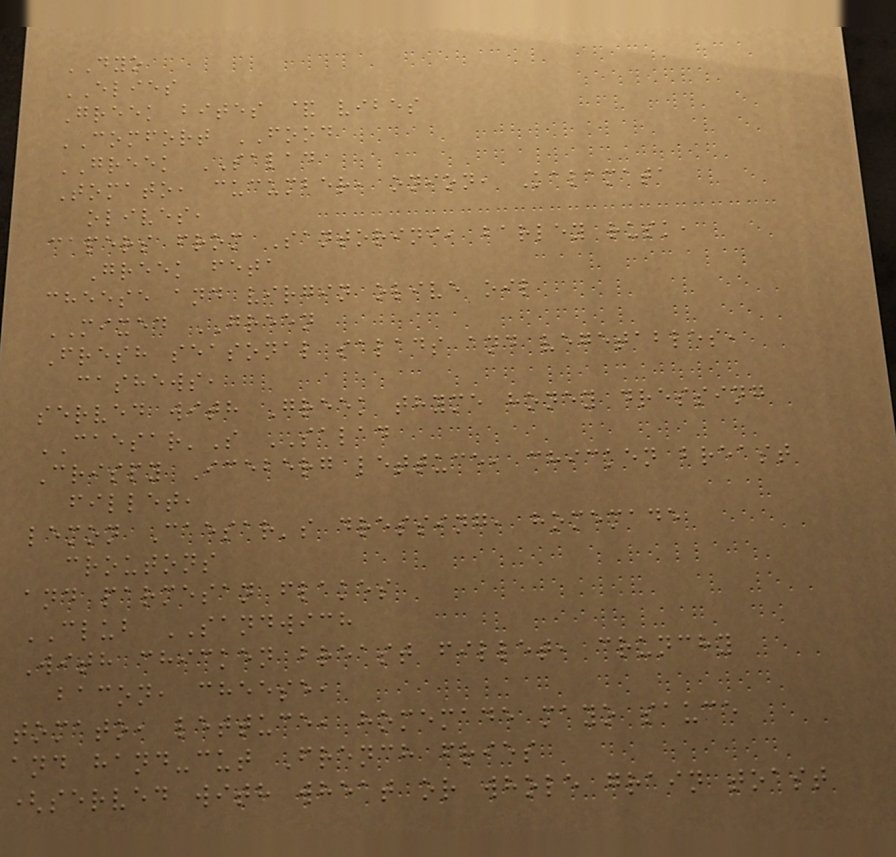DYO
ELIES
Greek bites & vibes
COMFORT FOOD
GREEK SALAD
Tomato, cucumber, onion, Kalamata
olives,
capers from Santorini, barley rusk,
Greek feta
cheese and virgin olive oil
MIXED GREEN
Fresh seasonal salads and vegetables,
cashews,
served with Greek thyme honey dressing
CAESAR'S SALAD
Crispy Iceberg lettuce, chicken breast
fillet,
lemon Caesar's dressing, homemade
croutons
and parmesan flakes
CLUB SANDWICH
With chicken breast fillet, crunchy
bacon, cheese,
tomato, lettuce, homemade mayo sauce
and hand-cut French fries
(served with wheat or whole grain toast
